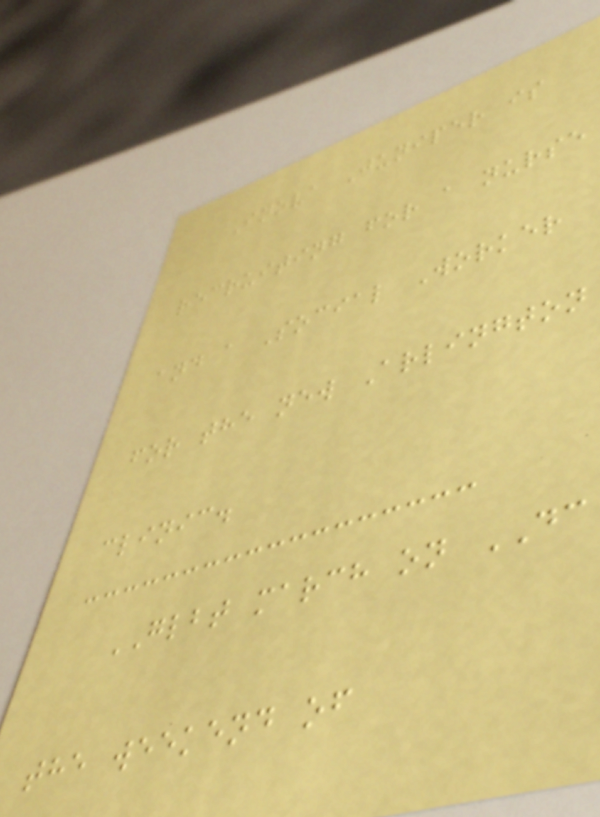Inova Juniper is
recruiting for a nurse
and a Social Worker
for the new Arlington
clinic.
GLBT march on DC
the weekend of
